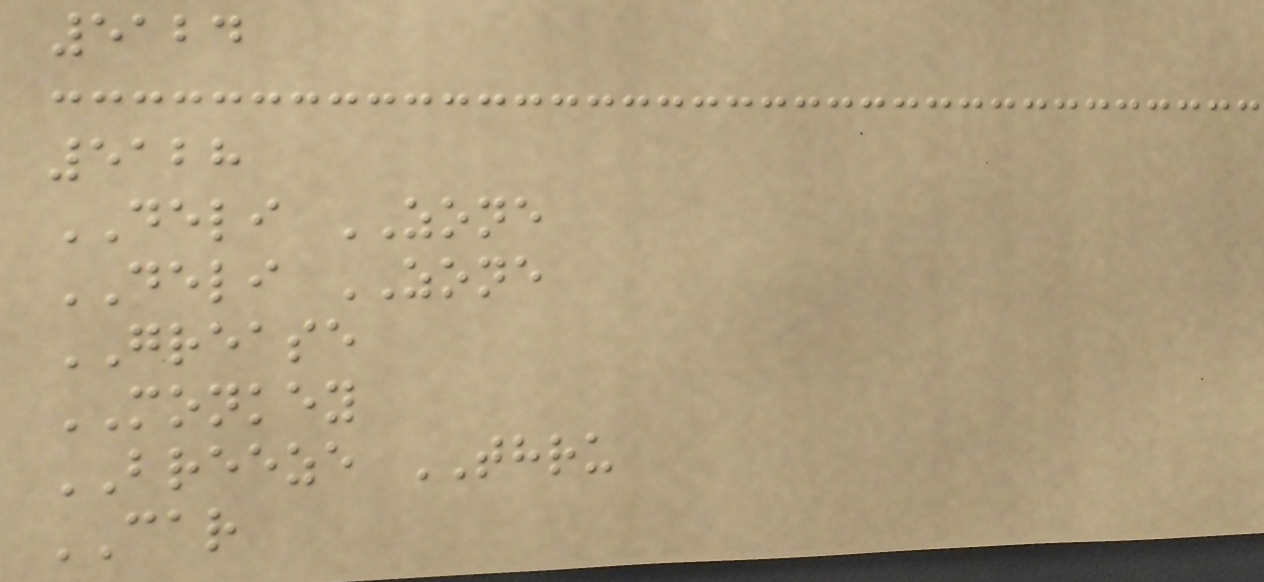5124
5128
DELI ZONE
DELI ZONE
GREASE
MONKEY
BREEZE THRU
CAR
